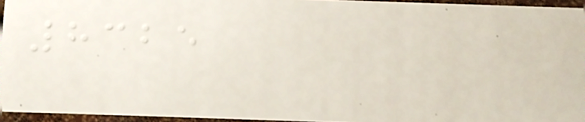8325
